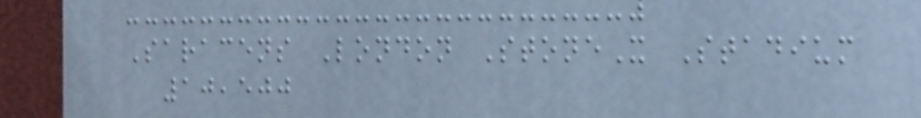Saracens London StoneX Stadium
10,500
